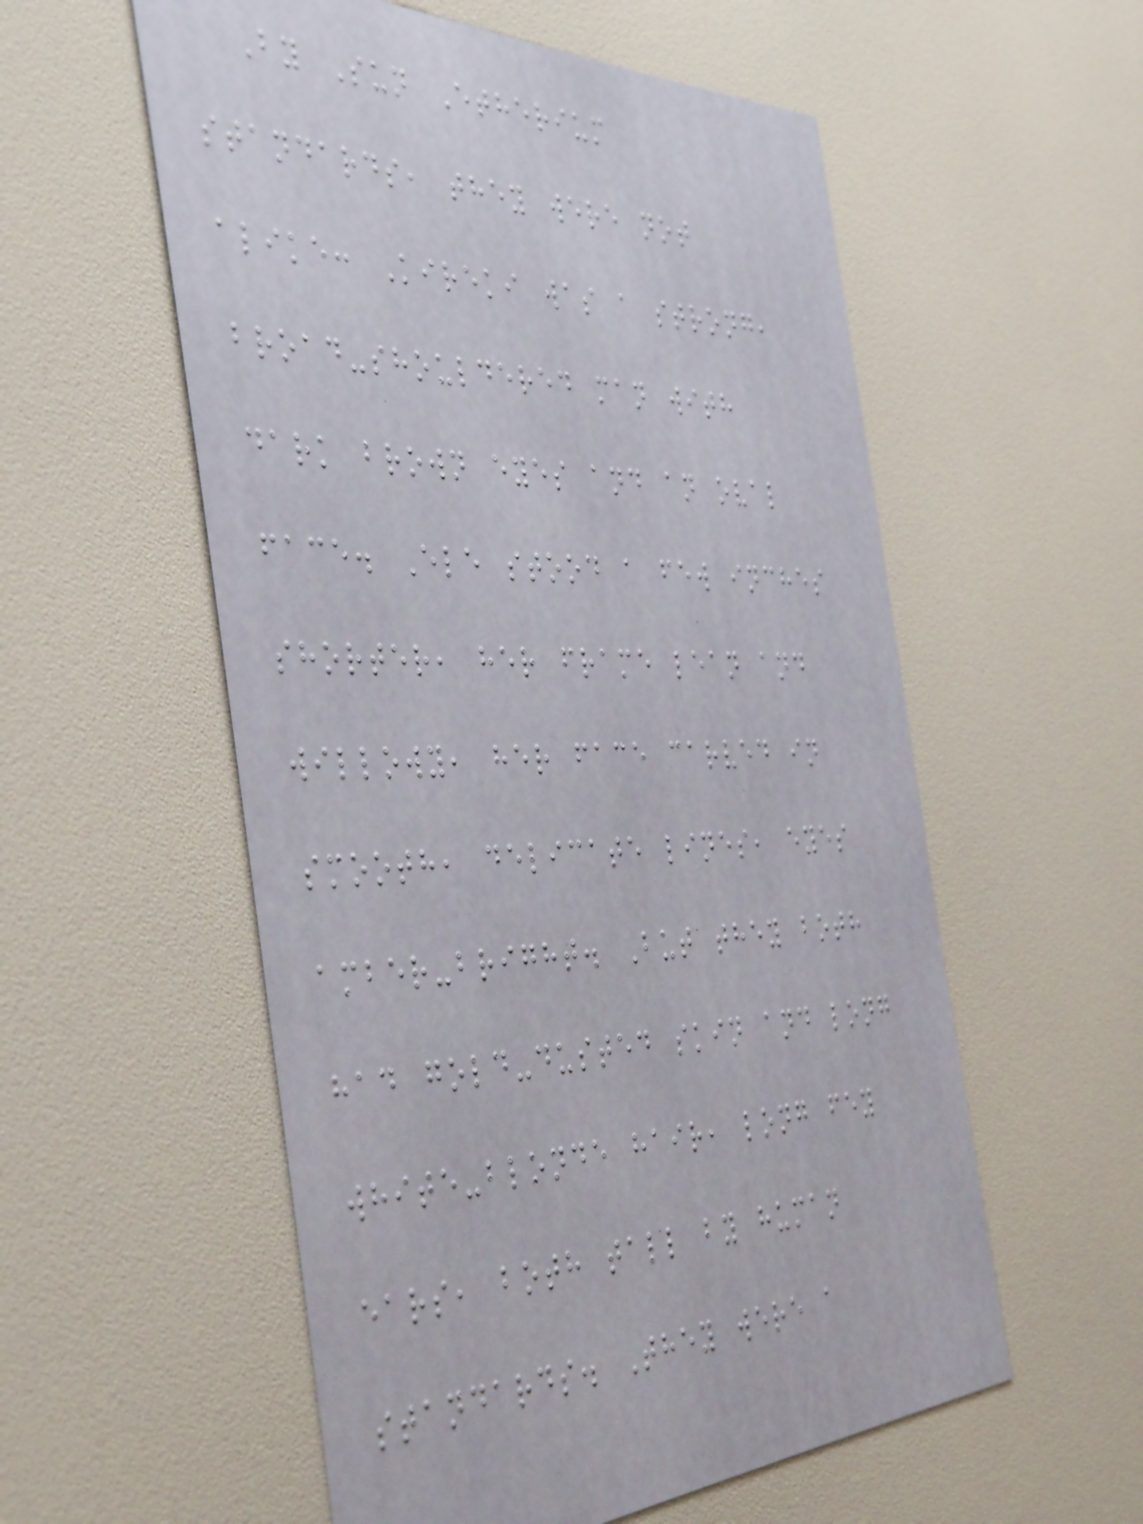By Sun Etherium
standards, they were not
alike: Kireki was a strong,
broad-shouldered man with
dark brown eyes and an oval
face. Ele stood a few inches
shorter, her frame lean and
willowy, her face carved in
smooth, delicate lines, eyes
amber-bright. But they both
had gold-dusted skin and long
white-blonde hair, long fey
ears, both tall by human
standards. They were a
